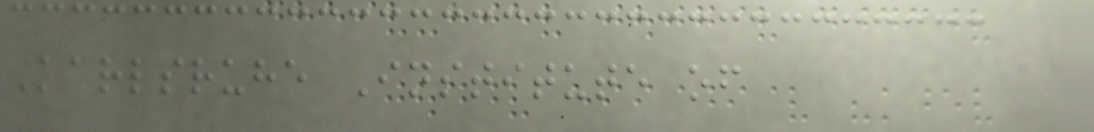Karlsruhe Institute of
